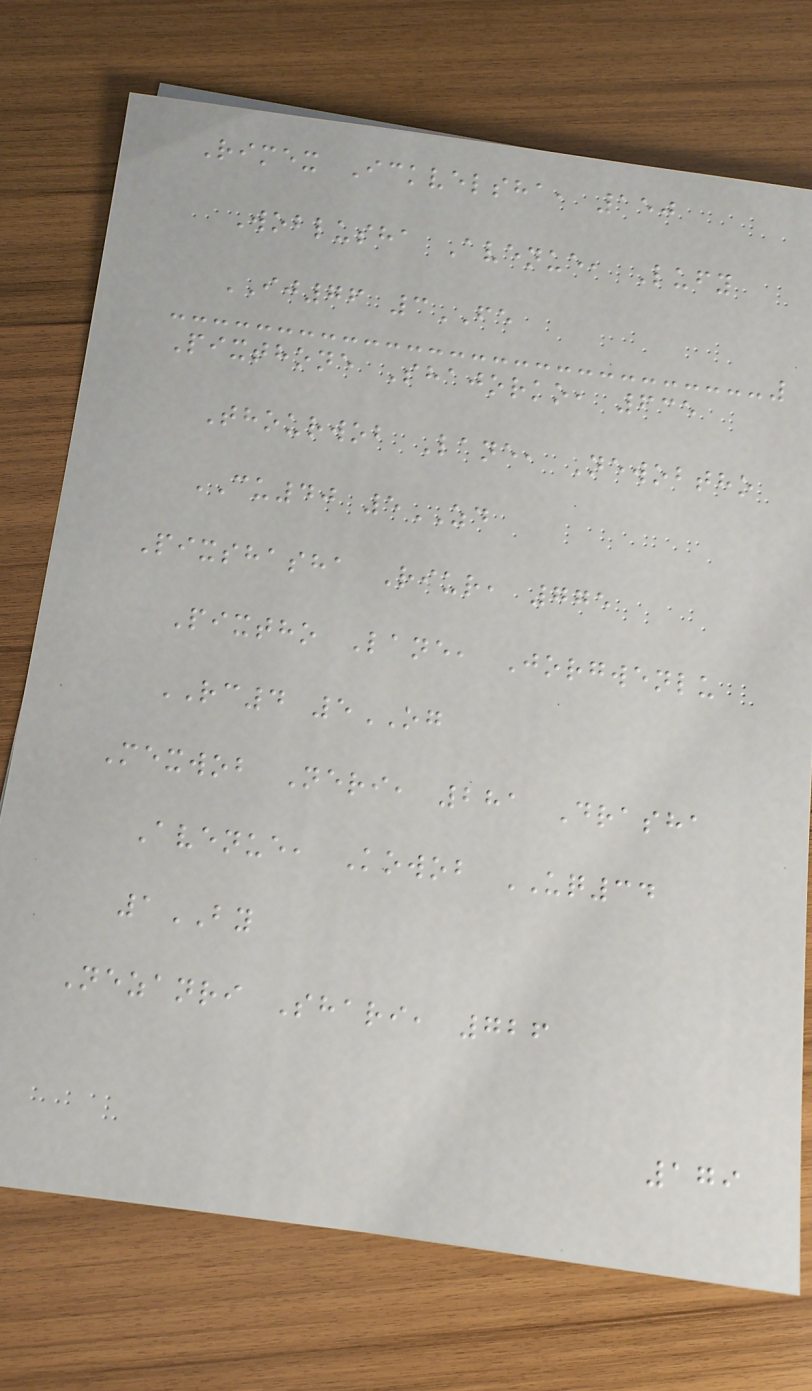Rimex Ickvelsha, 150
Woblusha Avenue, Lufy
IJ76 3FE
Pixthone Shajorko, 635
Thourwob Lane, Newobtho
CU40 5ZD
Pixshasha Riur, 775
Pixtho Lane, Jorgwenlu
RC4 5OG
Mexwob Neri, 281 Drasha
Avenue, Kowob UQ34
1BY
Nezanri Shari, 726
179
